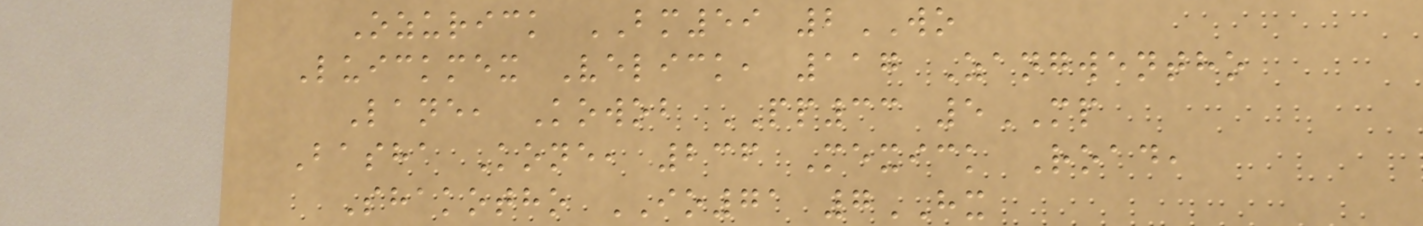Ozurick BM59 2WO
Luickmex Velick, 117 Zangwentho
Lane, Kowob PP33 5MP
Basha Kone, 236 Mexick Road,
Shakotho IO71 7HX
